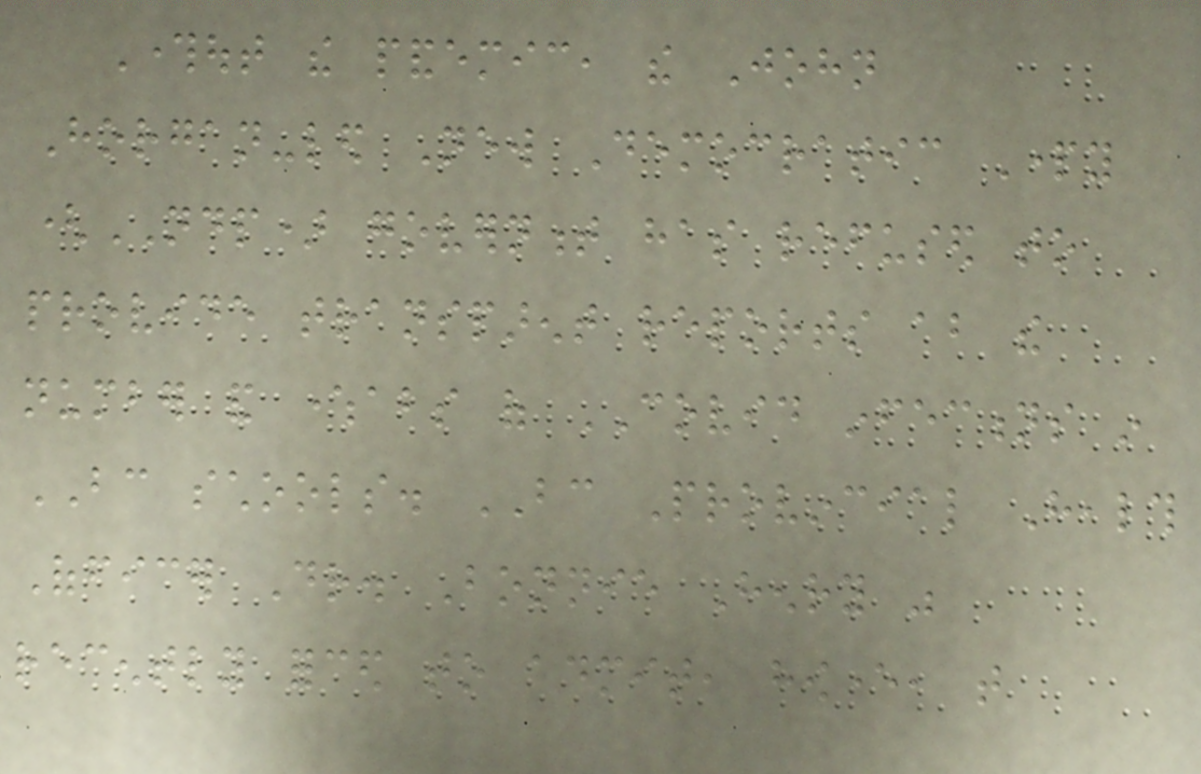Throughout the pandemic, the John
Horgan-led New Democratic Party
(NDP) government has refused to
provide transparent reports about the
number and whereabouts of COVID infections in
BC schools. BC Provincial Health
Officer Dr. Bonnie Henry was
recently forced to admit, however, that
